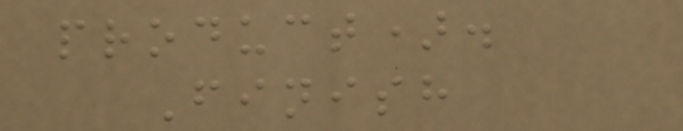product).
Finish
